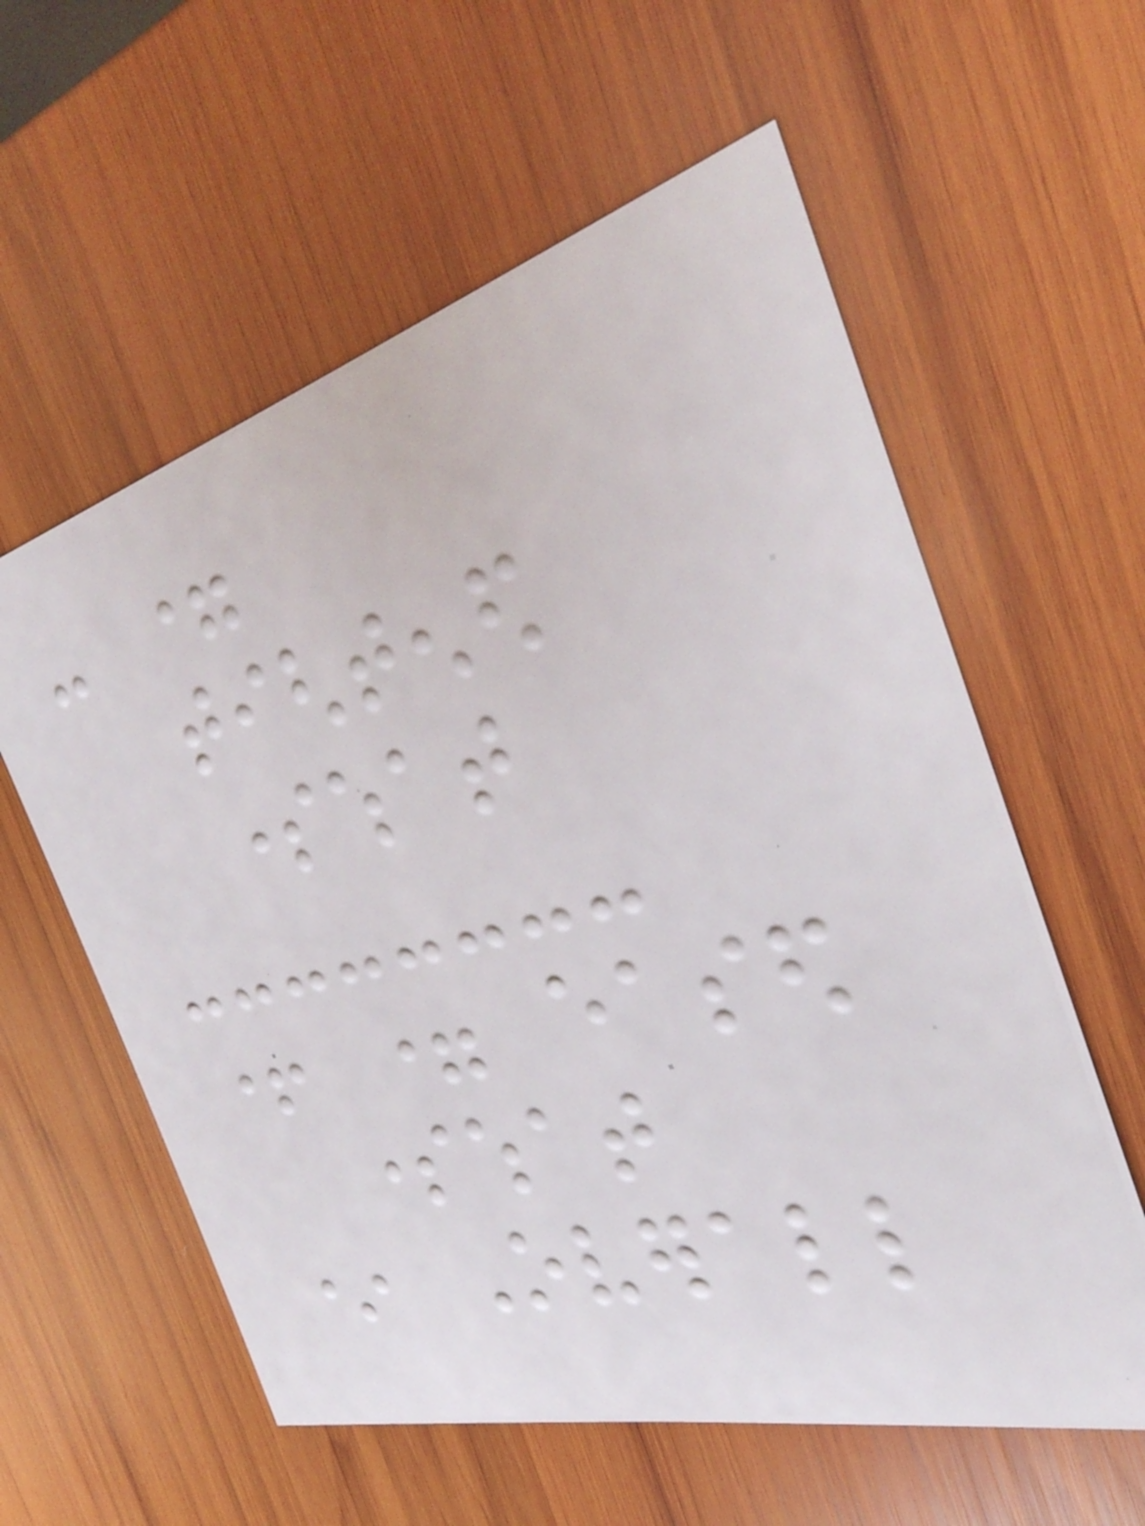- =
tightened
somewhat
+ = eased
somewhat
* Overall
